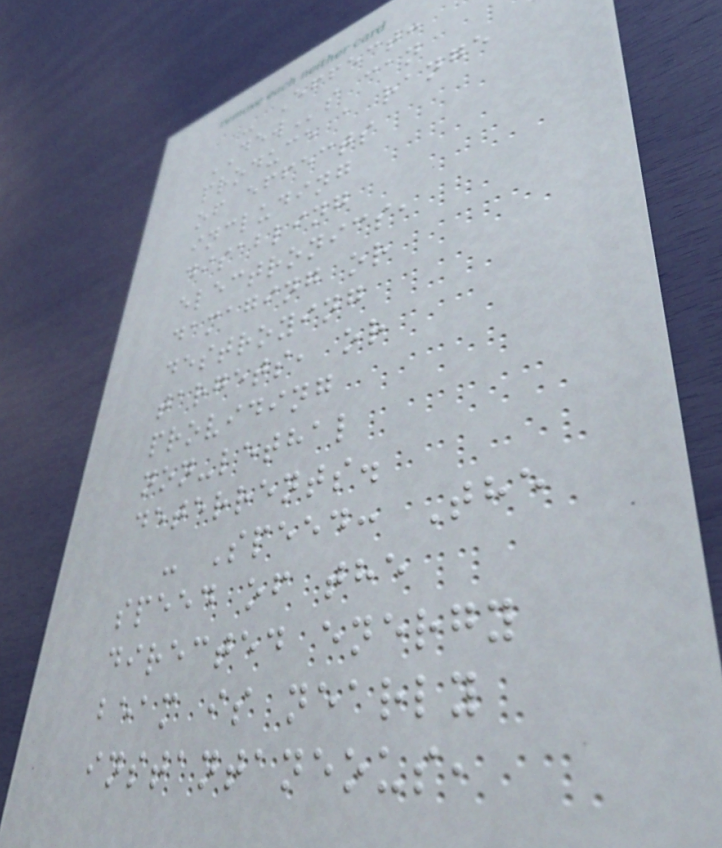- Effect:
DEWs can
produce a range
of effects
including
disabling
electronics,
damaging or
destroying
targets, or
providing
non-lethal
deterrents.
- Speed: The
speed of the
directed energy
beam is nearly
instantaneous,
